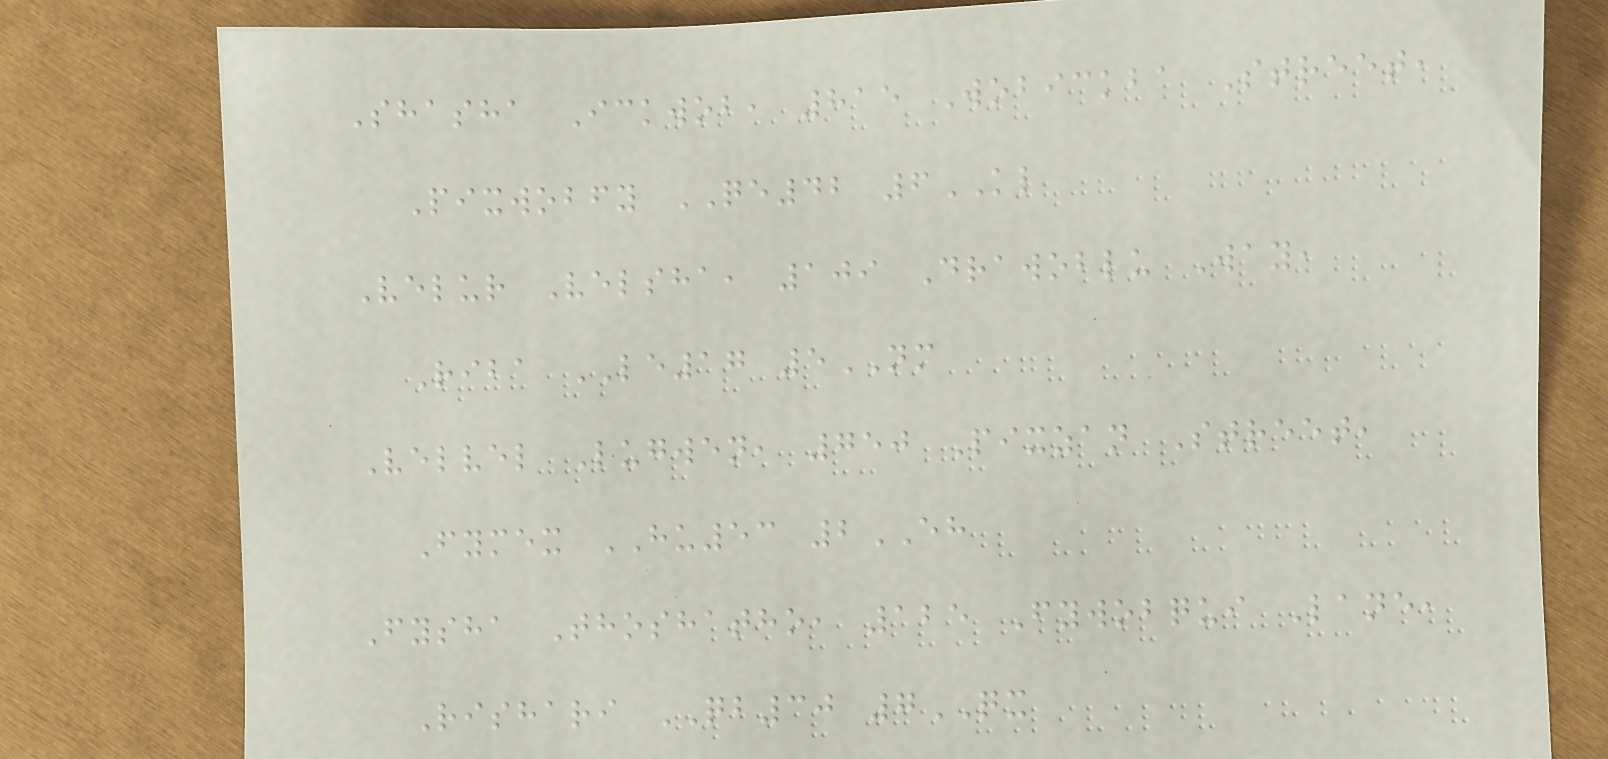Shasha Ickwob, 815 Wobickba Street,
Pixwobfy QE42 6KL
Velur Velsha, 109 Drawoblu Way,
Riba LE17 5NM
Velvel Lugwen, 750 Pixzan Street,
Fymex HU53 2EH
Fysha Thoshatho, 125 Fywobqui Lane,
Rishari QB30 7QX
